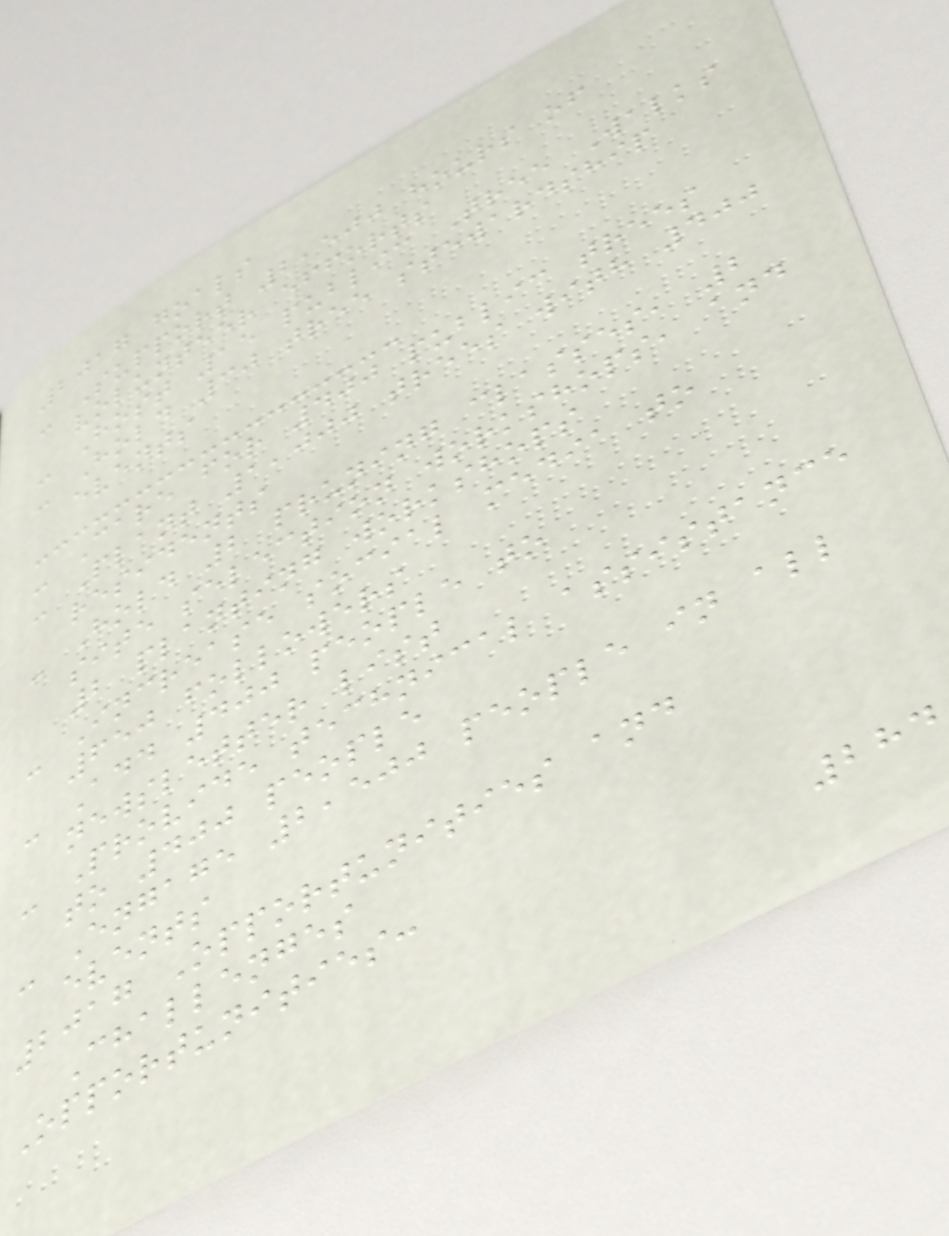2017 goals
- Support 2,500 hours of
volunteer efforts
- Host 15 public Tree Walks
- Hold 30 tree stewardship
events
- Care for 400 public trees
- Plant 1,000 trees with 400
residents
- Hold 2 pruning classes, 2
site selection workshops, and
2 planting workshops
- Increase social media to
650 followers
- Add 400 people to
newsletter list
- Provide technical assistance
to 400 people
- Engage 2,500 people in all
events
2017 Opportunities and
Challenges
Opportunities:
284
